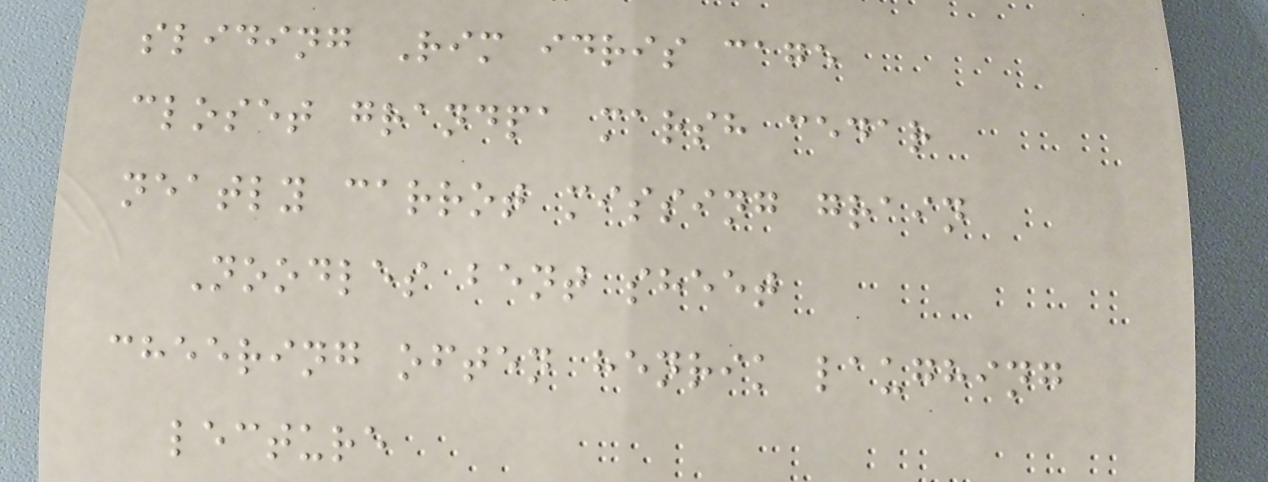sliding Rim idris cage
closet grandpa marsh cedar
neatly carrot missing grain
Noodles bent sheet
cheering often henrik laughing
lecture
